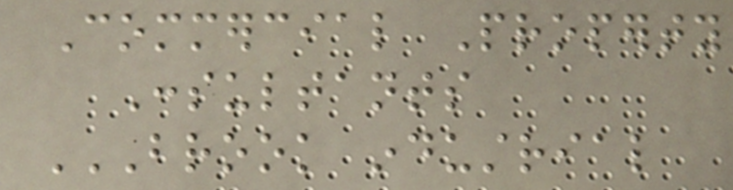Commercial Property
Consultants
BROOK INDUSTRIAL
